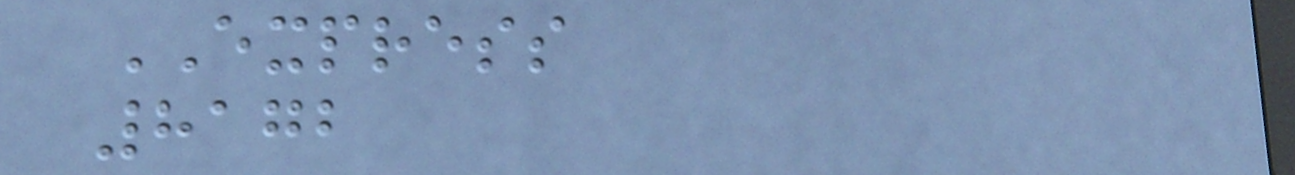EXPRESS
8172
